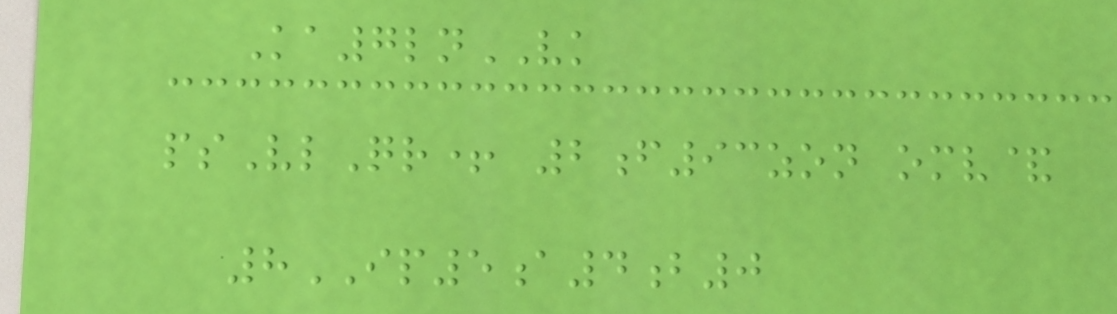Ka7lnVK
psVlQr+ 2f93zon omv&
8IP5a4b0
